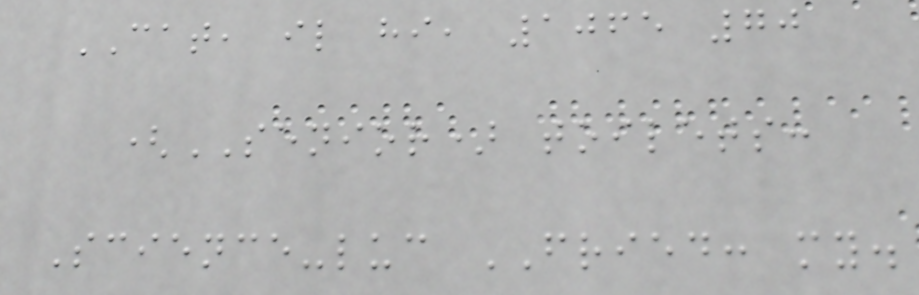CAT, il hi, 1065 70
(SENIOR) toilets:
Science-luc FRIED: my.
